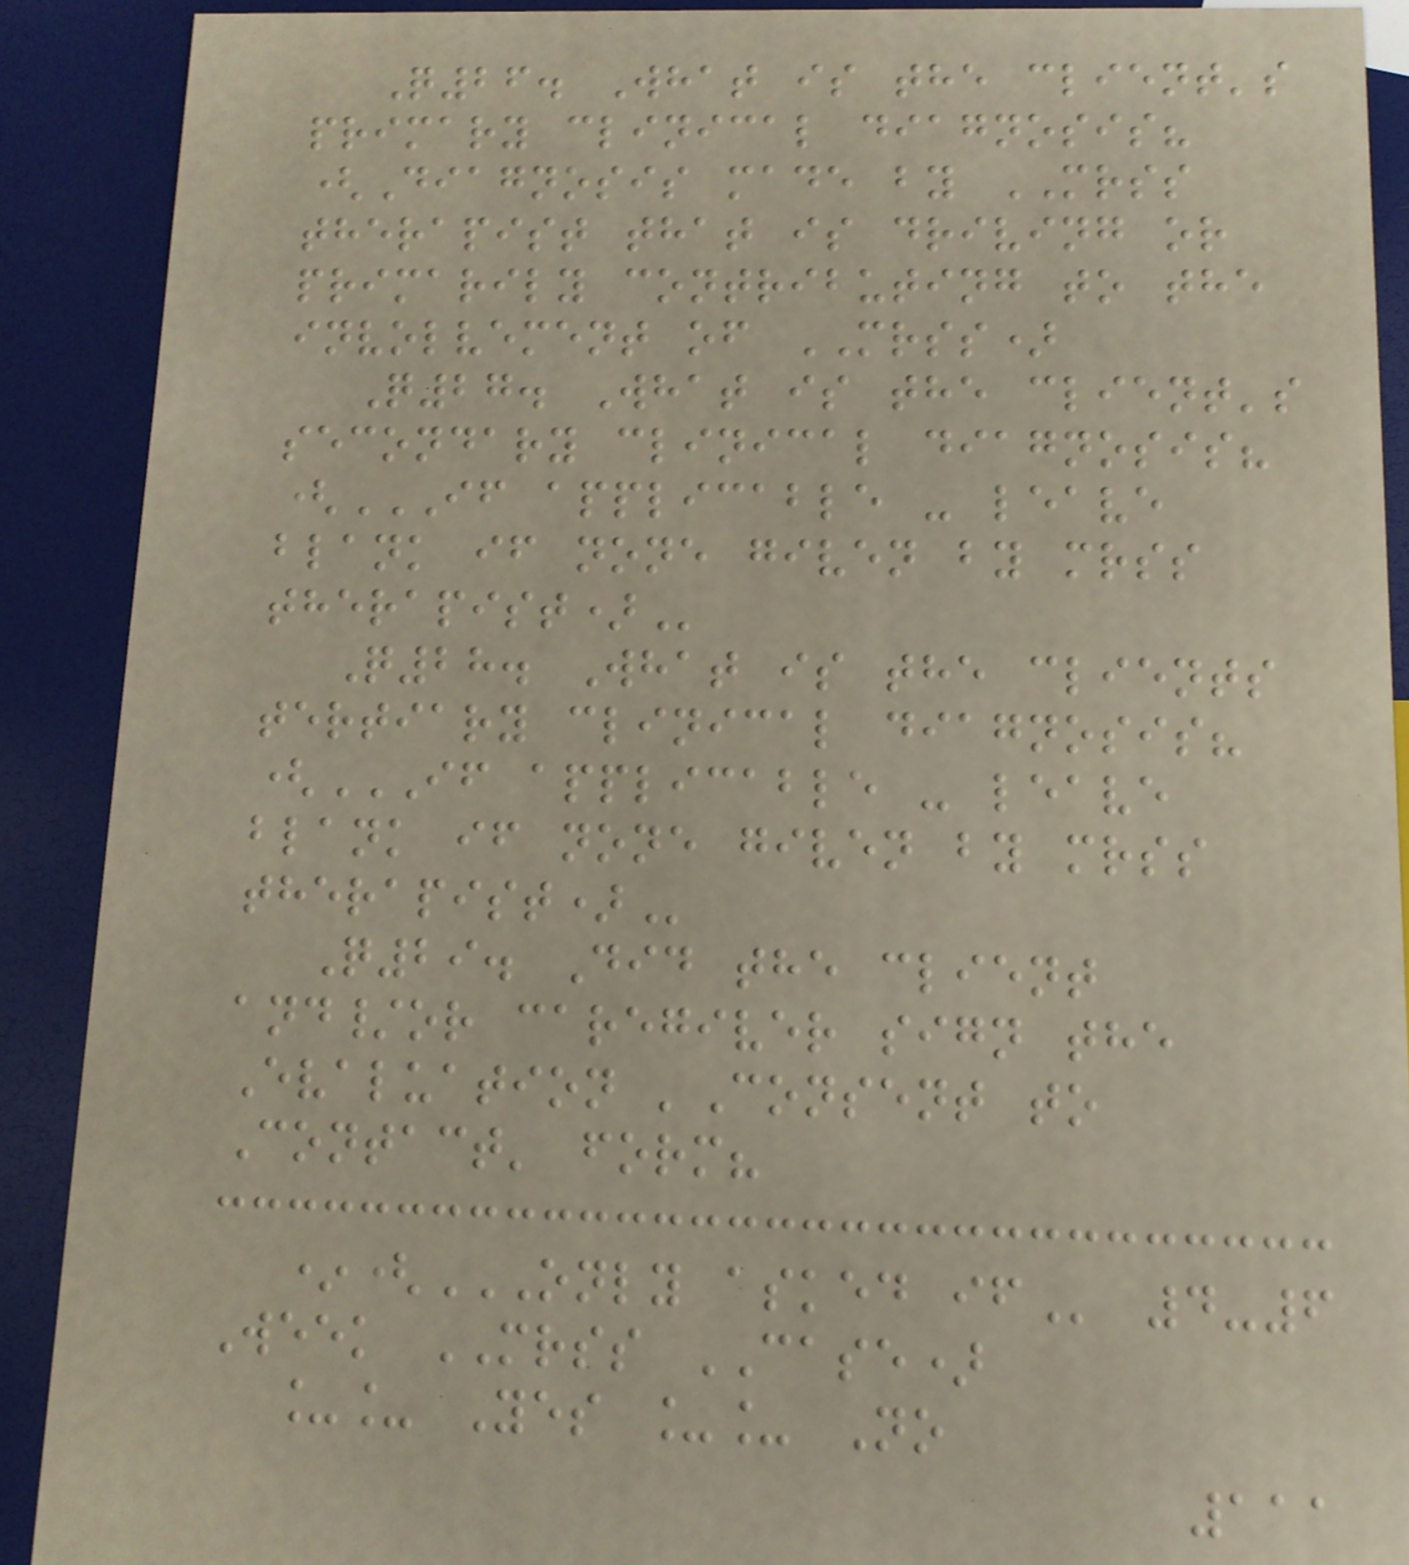Q26. What is the client's
primary clinical diagnosis?
(Diagnosis made by MRSS
therapist that is driving or
primarily contributing to the
involvement of MRSS)
Q27. What is the client's
secondary clinical diagnosis?
(IF APPLICABLE - LEAVE
BLANK IF NONE GIVEN BY MRSS
THERAPIST)
Q28. What is the clients
tertiary clinical diagnosis?
(IF APPLICABLE - LEAVE
BLANK IF NONE GIVEN BY MRSS
THERAPIST)
Q29. Did the client
and/or caregiver sign the
Evaluation 'Consent to
Contact' form?
*(ONLY ASKED IF 4-6
Week MRSS CASE)
__ Yes __ No
111
